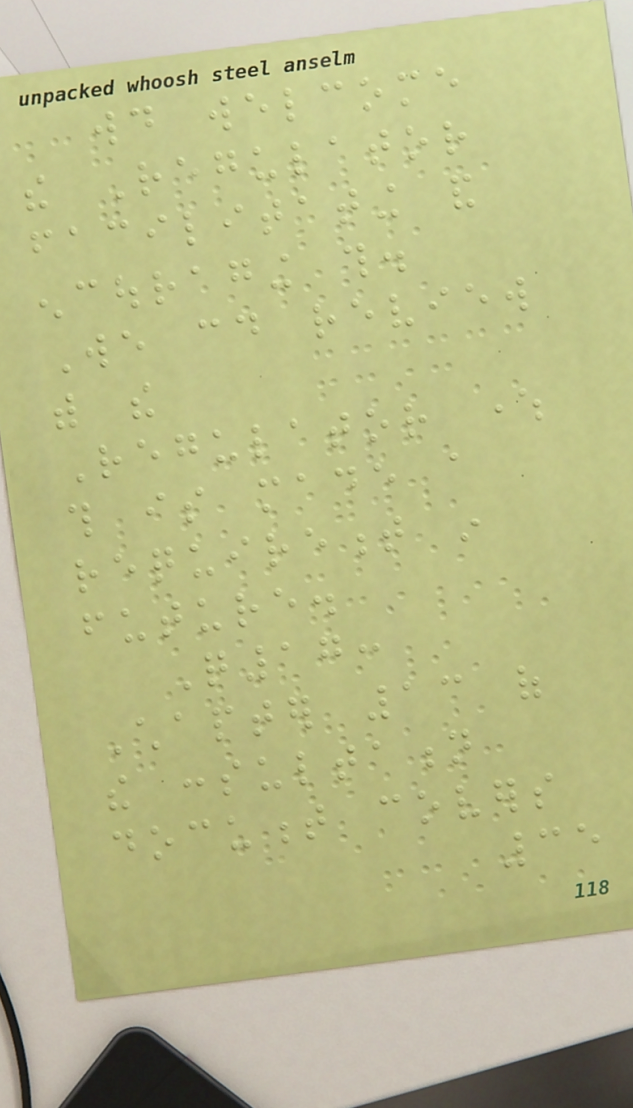would welcome
the Regulator
facilitating and
encouraging this.
We could review
with the
Regulator where
this is made a
requirement in
future.
Q17:
Chapter 13 of
the consultation
document covers
35
